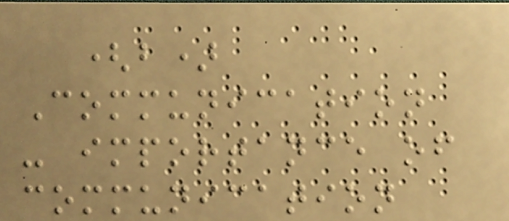(b)
Communication
- importance of
communication
